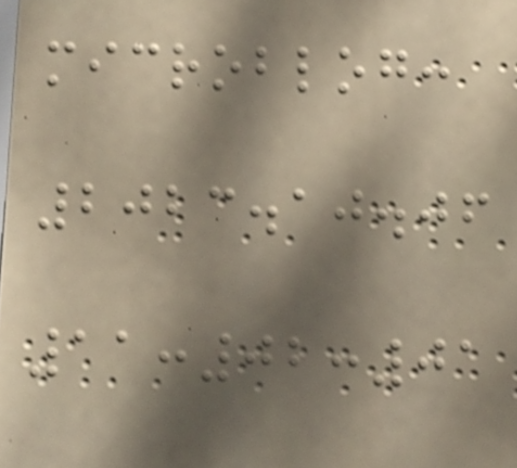microblog:
2023.10.06
11:02:01
